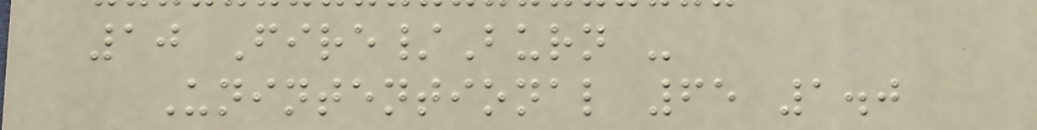10 Fire/Burn -
Unintentional 65 1.0
